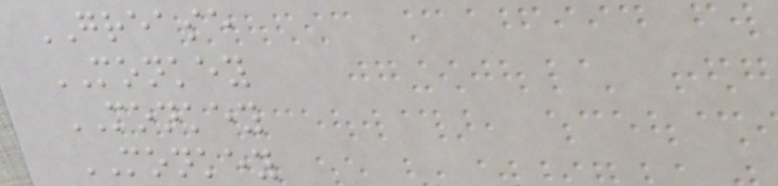GREASE
MONKEY
MONKEY
MONKEY
